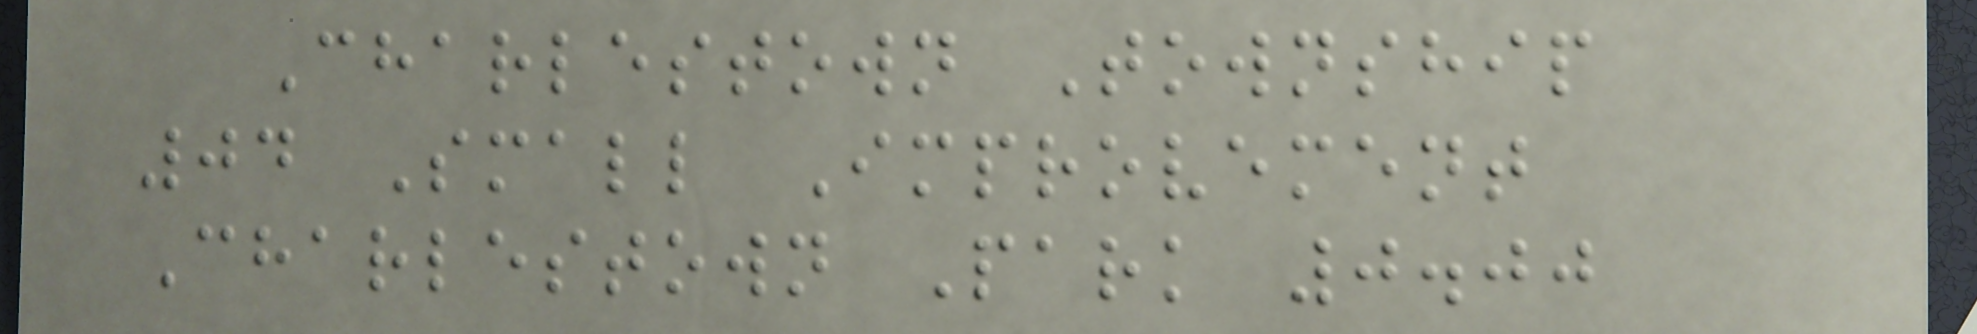Charlestown Township
04 Small Improvement
Charlestown Park 0.00
